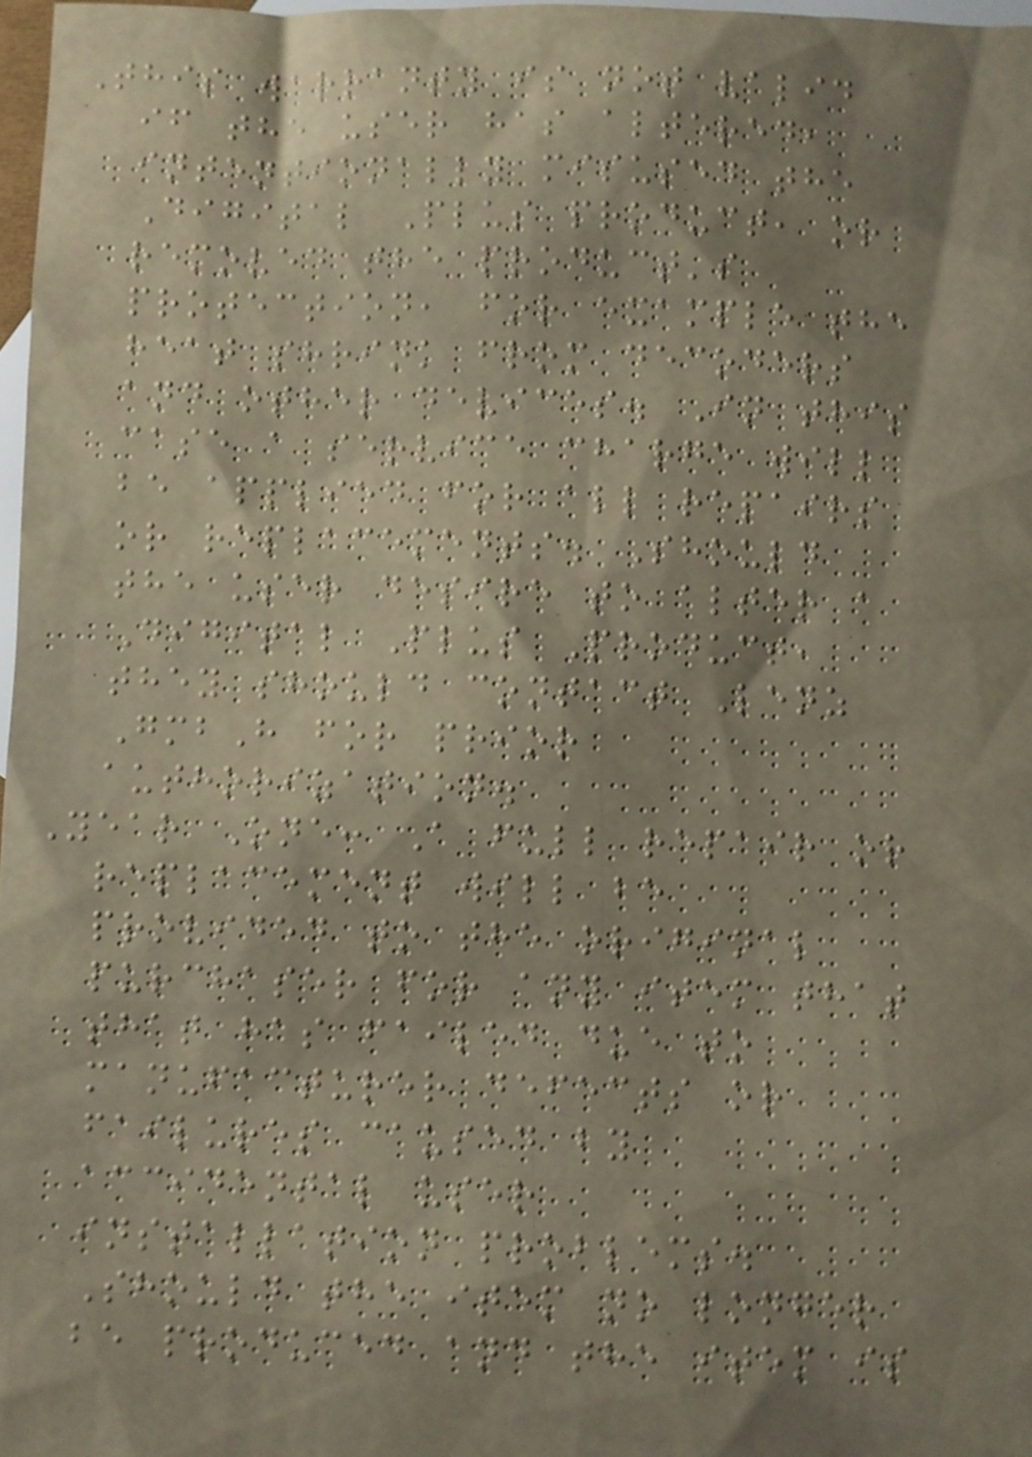This warranty is not valid
if the user has altered,
intentionally misused the
Digital Plus product, or
removed the product's
protection, for example the
heat shrink from decoders
and other devices. In this
case a service charge will
be applied for all repairs
or replacements. Should
the user desire to alter a
Digital Plus Product,
they should contact Lenz
GmbH for prior
authorization.
Year One: A full repair or
replacement will be
provided to the original
purchaser for any item that
that has failed due to
manufacturer defects or
failures caused by
accidental user
installation problems.
Should the item no longer
be produced and the item is
